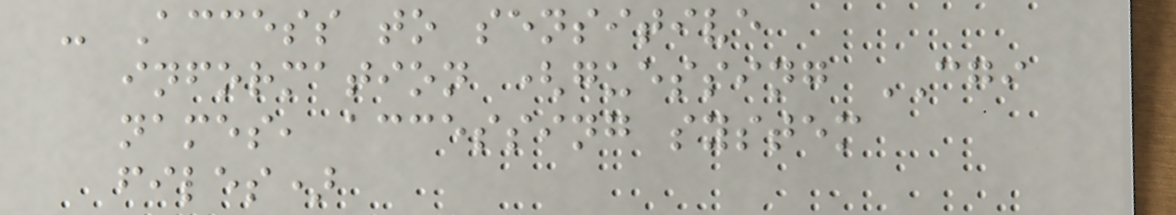- Access to sensitive
information (guessing CGI
names, accessing system
files)
